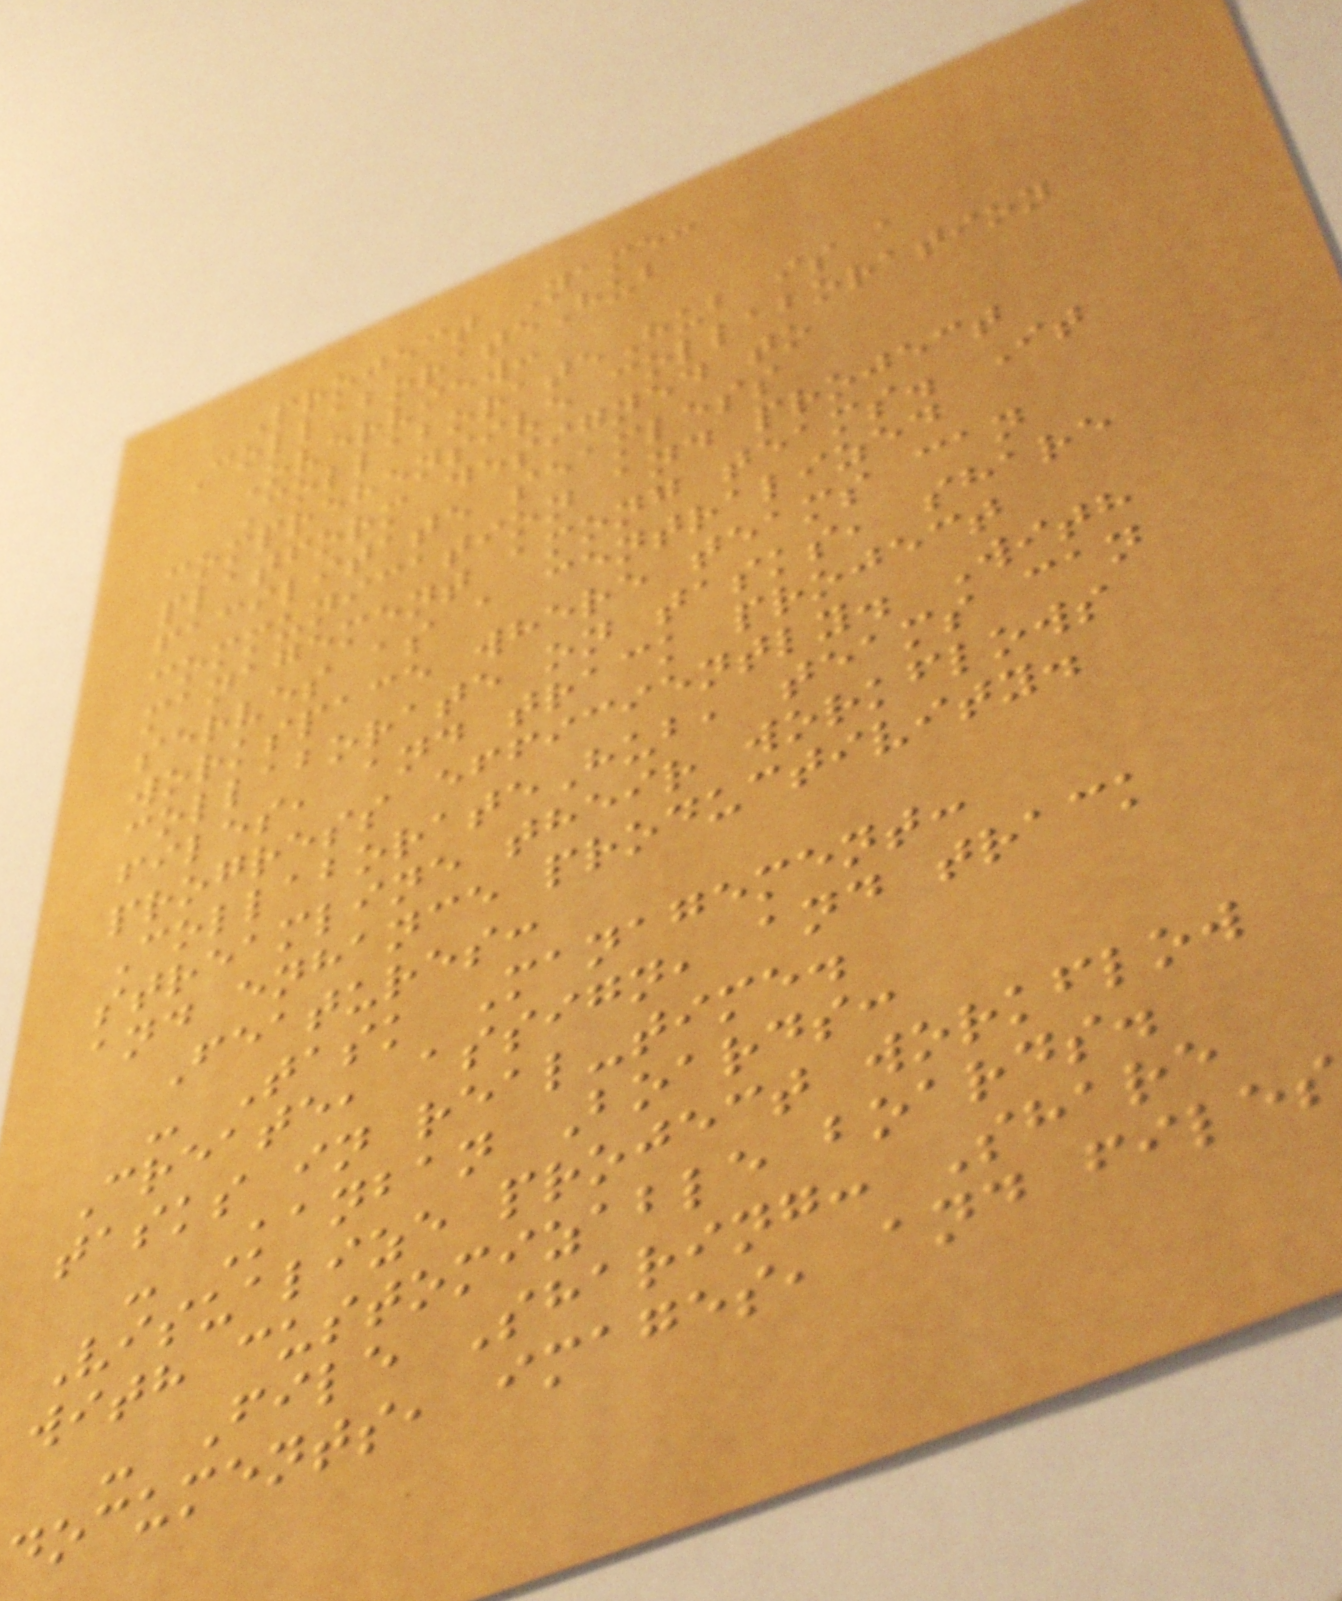Project Name:
CollaborateHub
Overview:
CollaborateHub is a
comprehensive collaboration
platform designed to
facilitate seamless
communication and project
management among teams. It
serves as a centralized
workspace where teams can
collaborate on tasks, share
files, and track project
progress efficiently. With
CollaborateHub, teams can
streamline their workflows
and enhance productivity.
Features:
- Task Management:
Create, assign, and track
tasks in real-time.
- Kanban Boards:
Visualize project workflow
with customizable boards.
- File Sharing: Share
documents, images, and files
